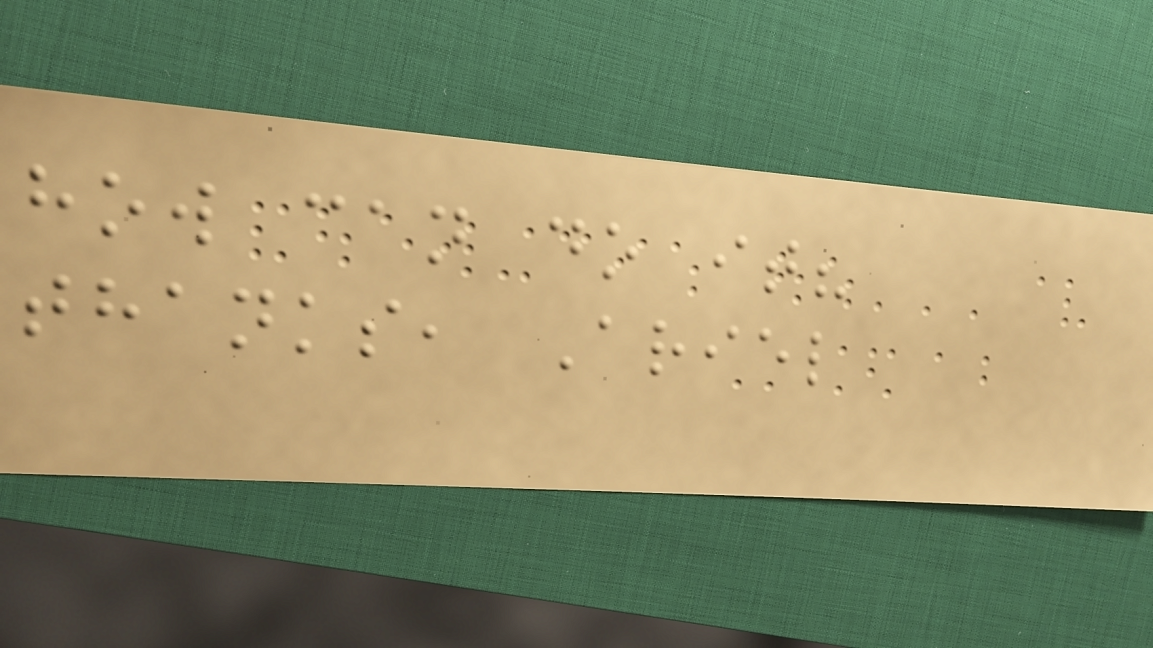how can do it?
thanks, Ariel
